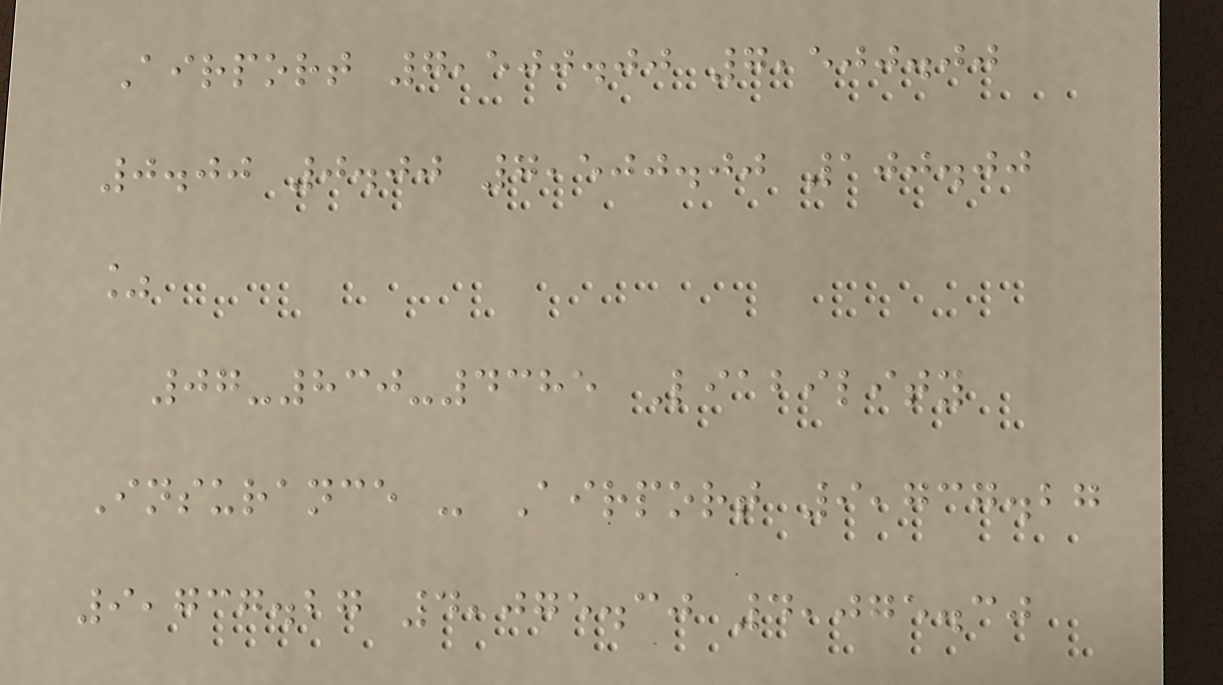Airport 7,500.00 7,500.00
0.00 0.00 7,500.00 100.00
%
07-830-4385 Liability
Insurance - Airport 9,737.27
9,737.27 4,075.30 4,075.30
